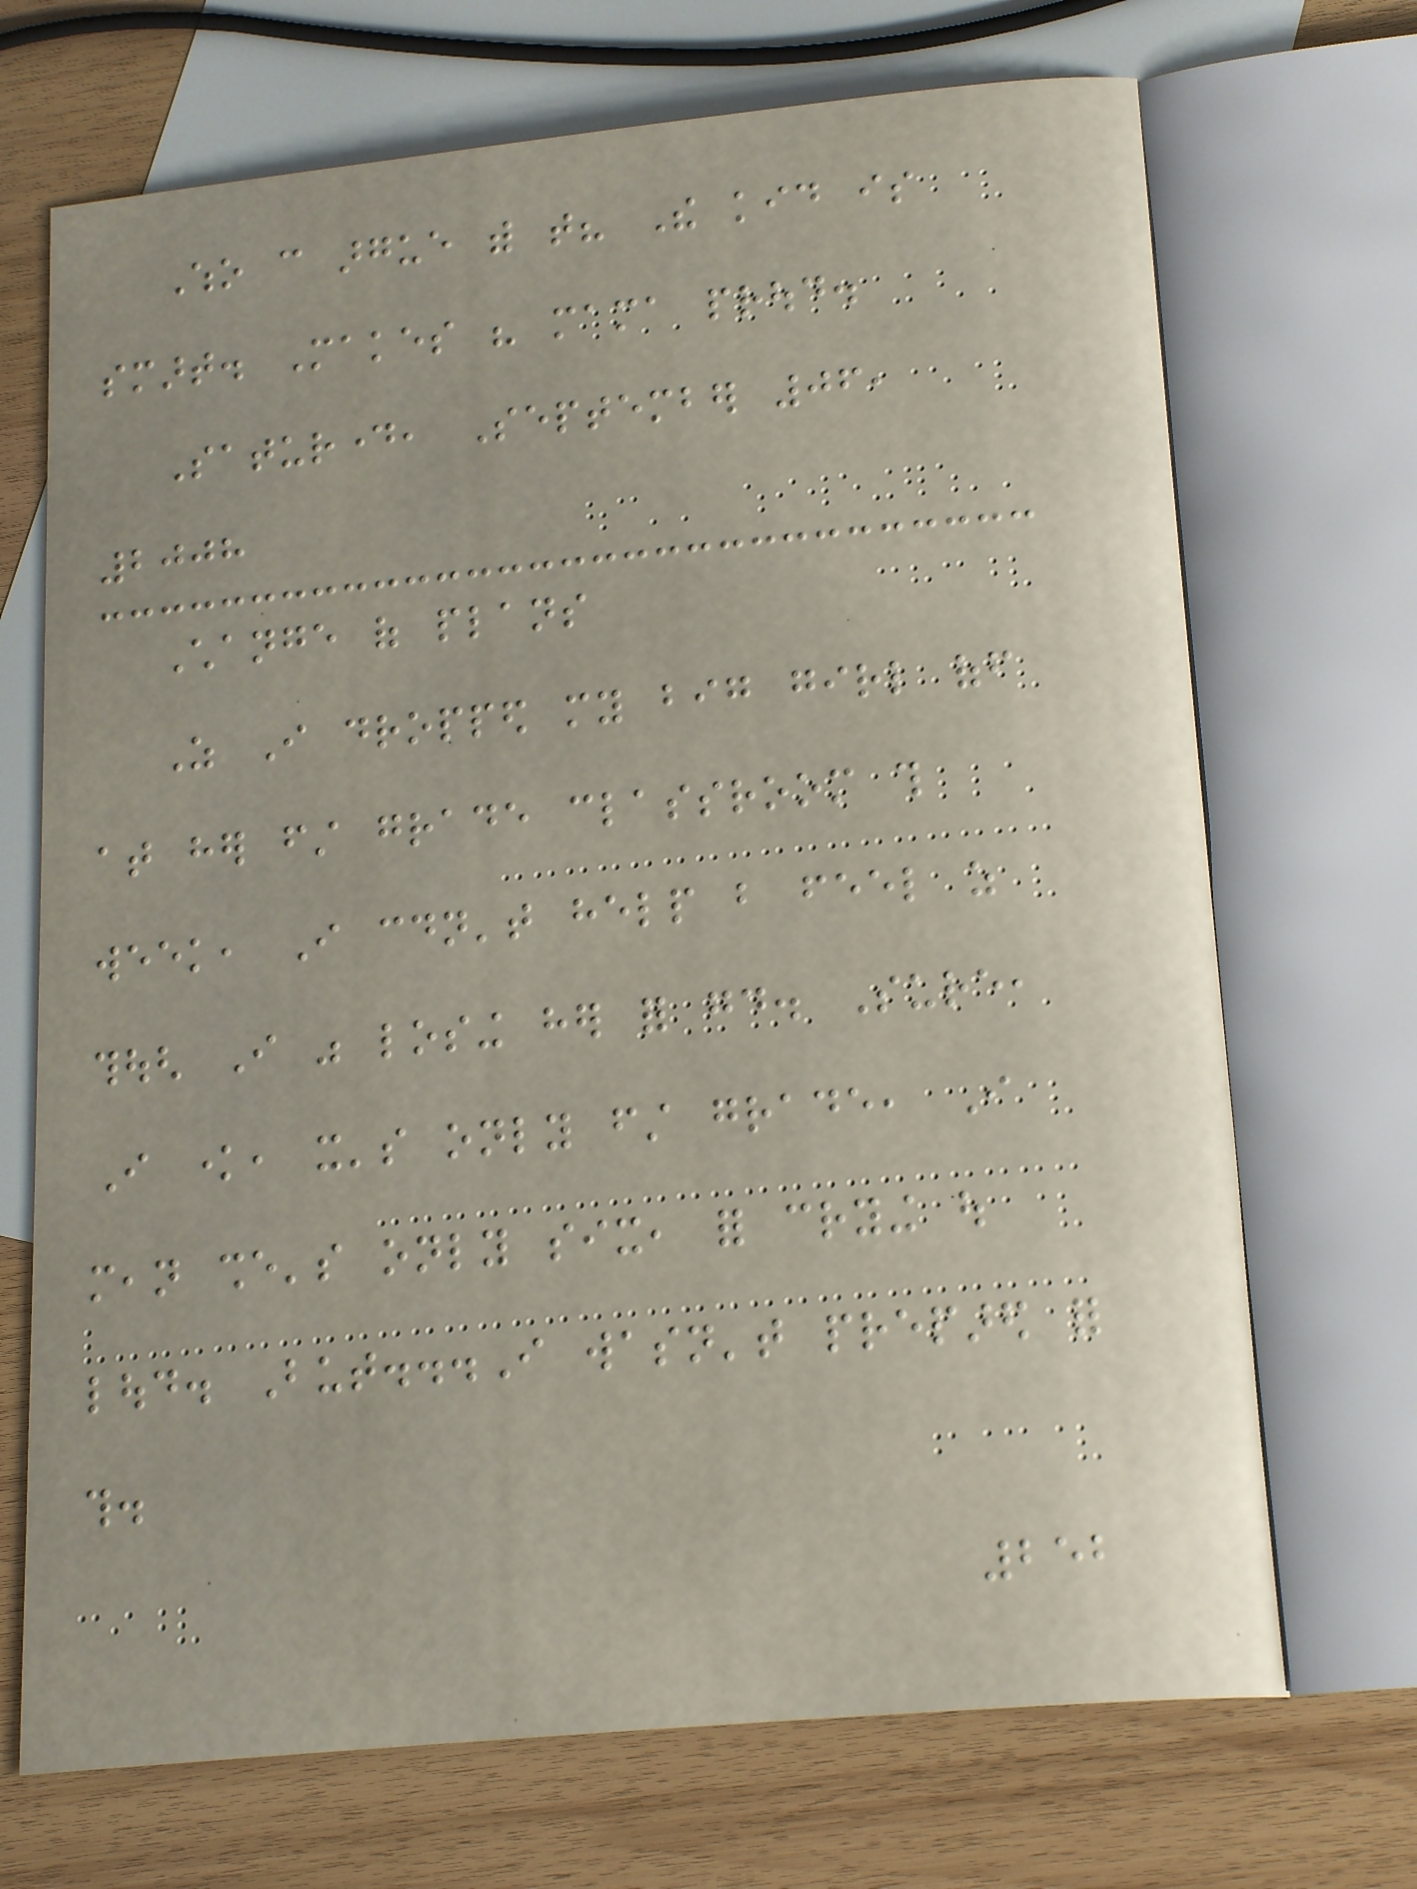Who can argue with that? The kid is
smart. Makes his mama proud.
Saturday, September 06,
2008
Change of plans
As I dropped my big girl off
at her first grade classroom this
week, I couldn't help but feel as
though I was losing her for good. Sure,
I know, it's only first grade, I
mean she's only six, for crying out
loud. But...I wasn't prepared for
this.
252
